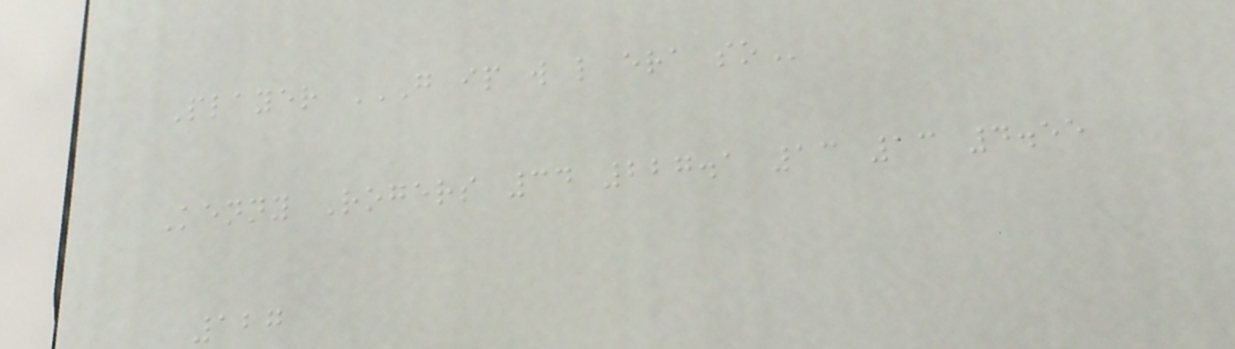Player G IP W L ERA SO
Kenny Rogers 34 227.1 13 13 4.55
127
